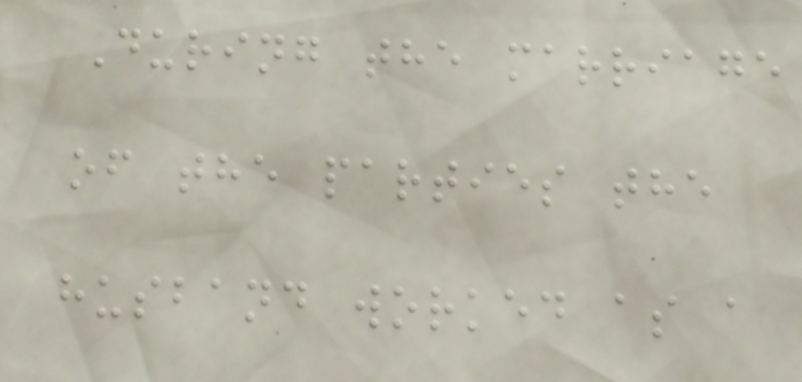During the marriage
of the parties the
husband worked as a
